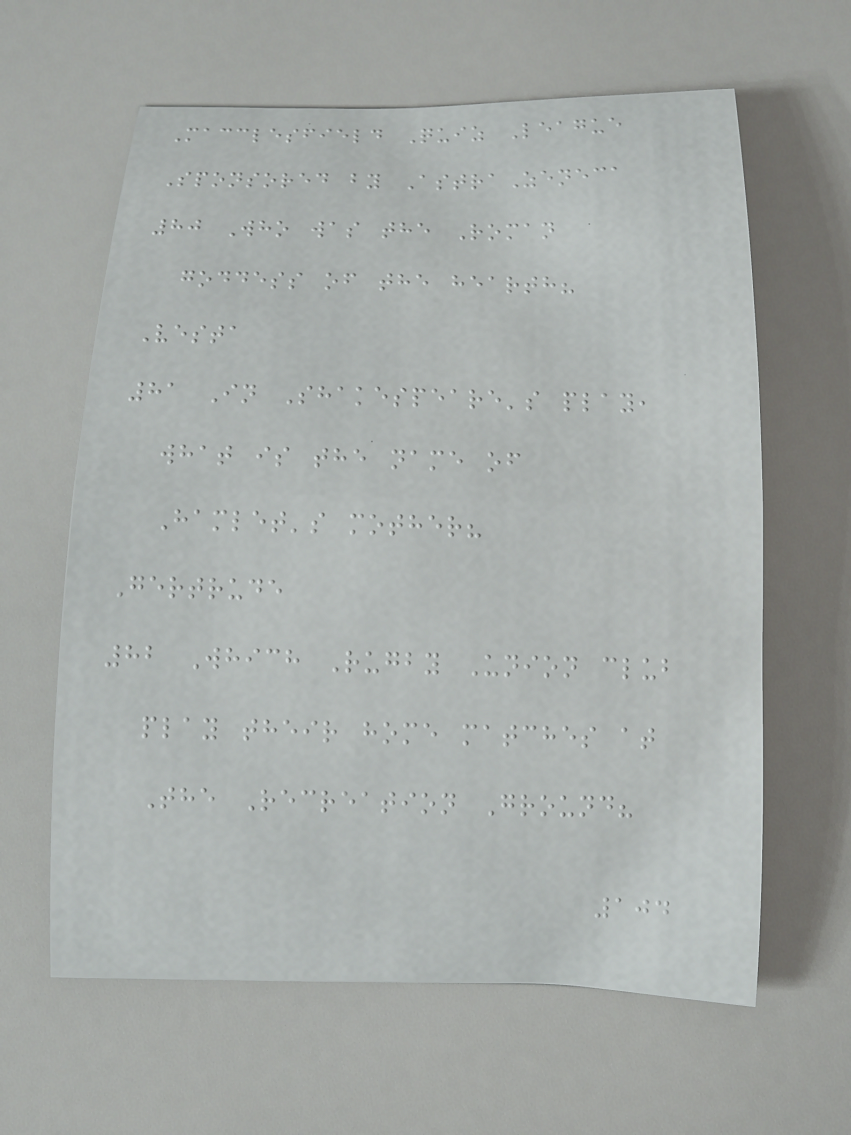Macclesfield Quiz League
Sponsored by AstraZeneca
80 Who was the Roman
goddess of the hearth?
Vesta
81 In Shakespeare's play,
what is the name of
Hamlet's mother?
Gertrude
82 Which Rugby Union club
play their home matches at
The Recreation Ground?
104
